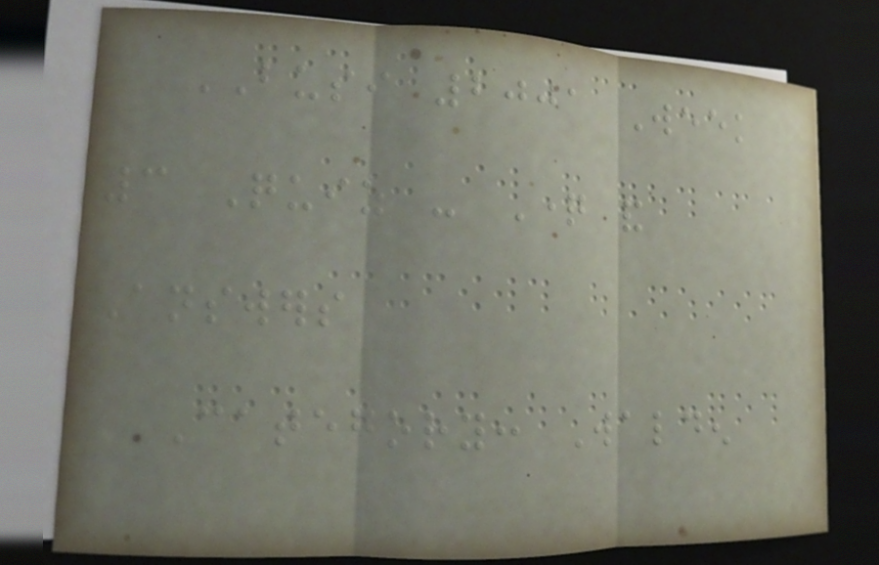BUSI 2001 Week
3 Quiz - Question and
Answers
Category: Walden
